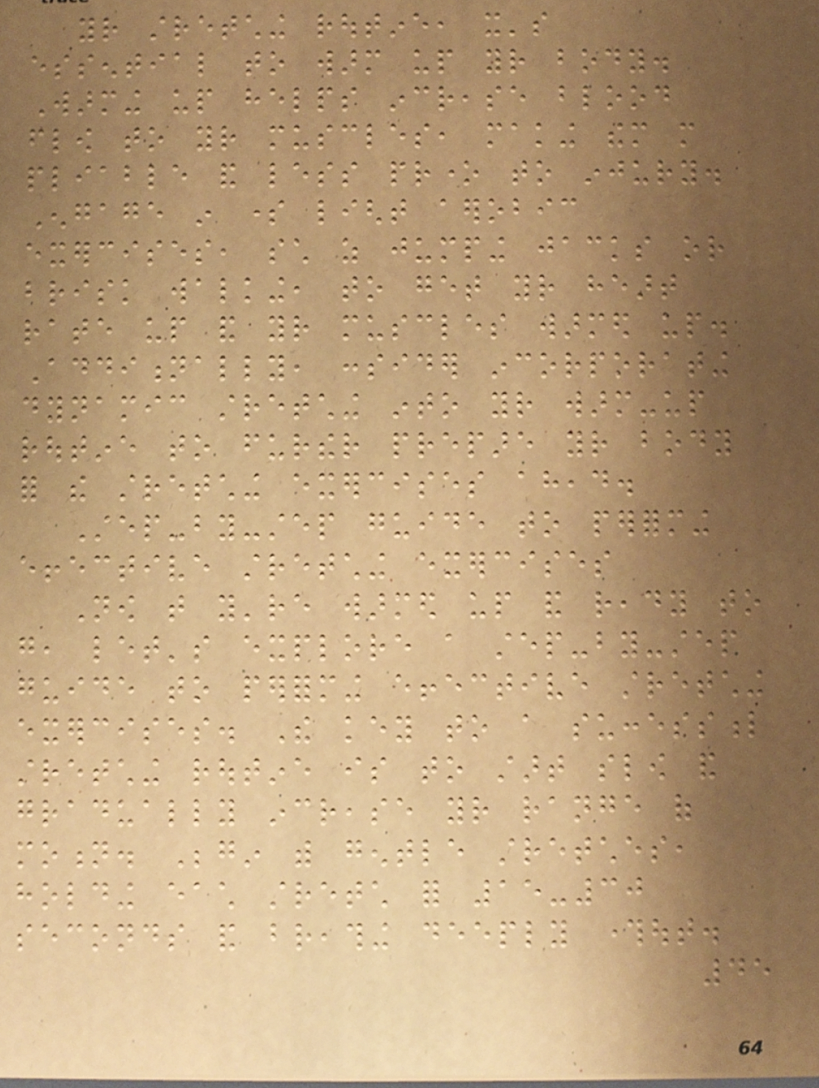your stretching routine, it's
essential to warm up your body.
Warming up helps increase blood
flow to your muscles, making them more
pliable and less prone to injury.
Engage in some light aerobic
exercises, such as jumping jacks or
brisk walking, to get your heart
rate up and your muscles warmed up.
Additionally, consider incorporating
dynamic stretching into your warm-up
routine to further prepare your body
for the stretching exercises ahead.
Step-by-step guide to performing
effective stretching exercises
Now that you're warmed up and ready to
go, let's explore a step-by-step
guide to performing effective stretching
exercises. The key to a successful
stretching routine is to start slow and
gradually increase your range of
motion. Begin with gentle stretches,
holding each stretch for 15-30
seconds and breathing deeply throughout.
45
